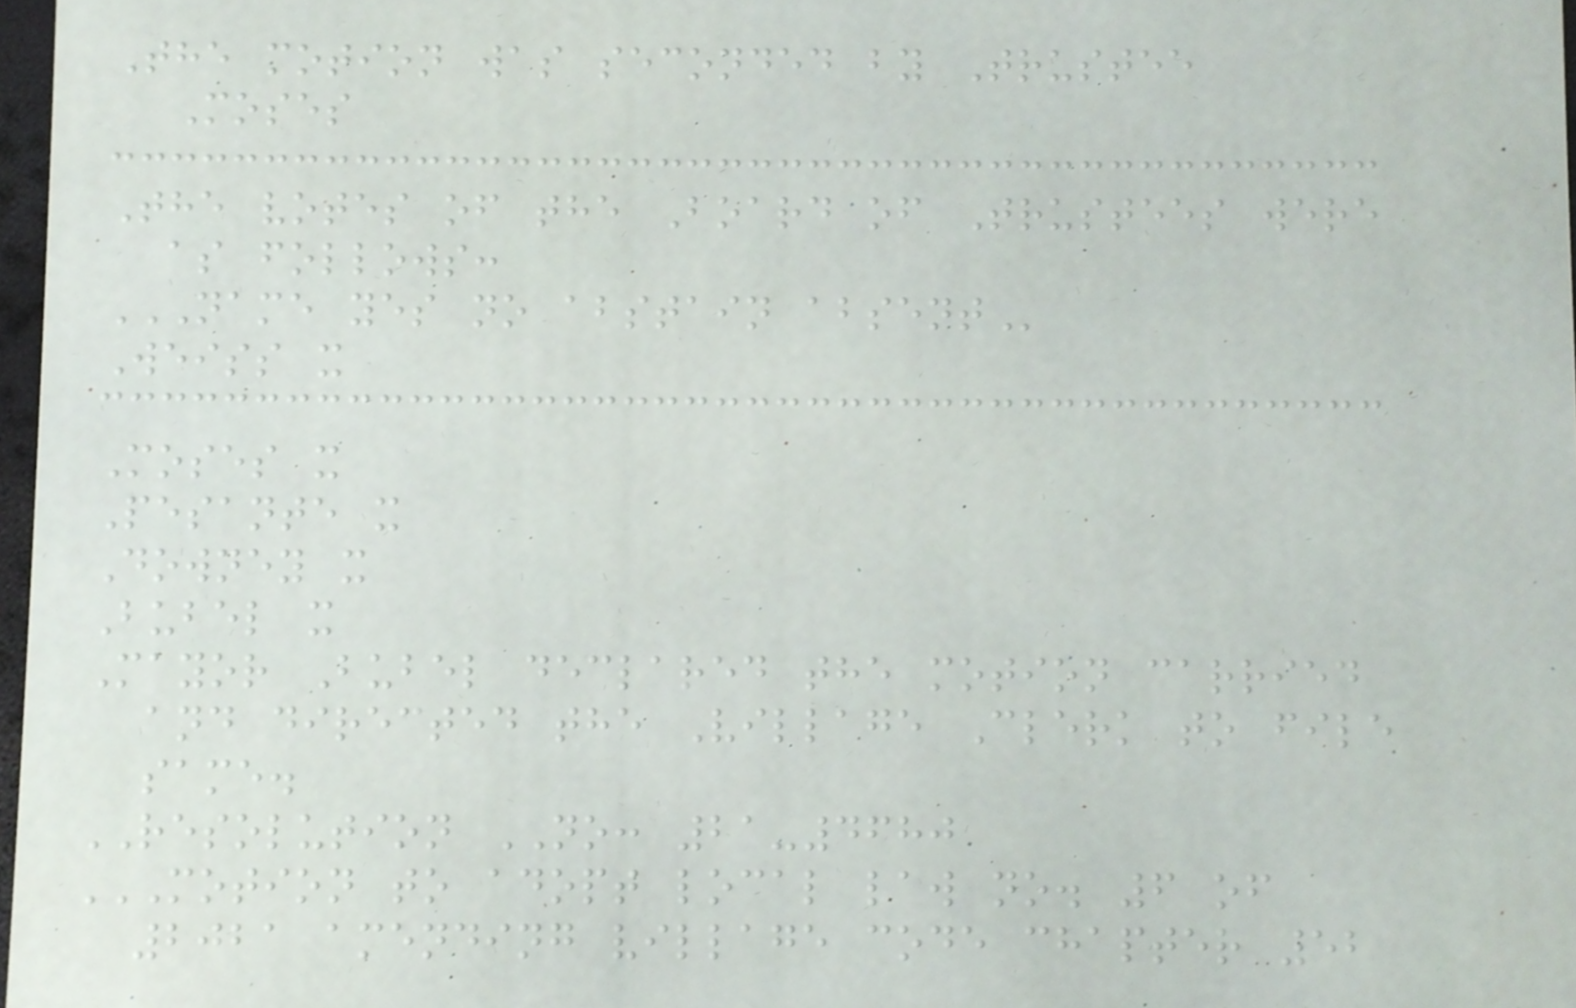The motion was seconded by Trustee
Moses
The votes of the Board of Trustees were
as follows:
NAME YES NO ABSTAIN ABSENT
Weiss x
Moses x
Pesante x
Downey x
Bubel x
Mayor Bubel declared the motion carried
and directed the Village Clerk to file
same.
RESOLUTION NO: 21-4680
MOTION TO ADOPT LOCAL LAW NO. 6 OF
2021 AMENDING VILLAGE CODE CHAPTER 52
